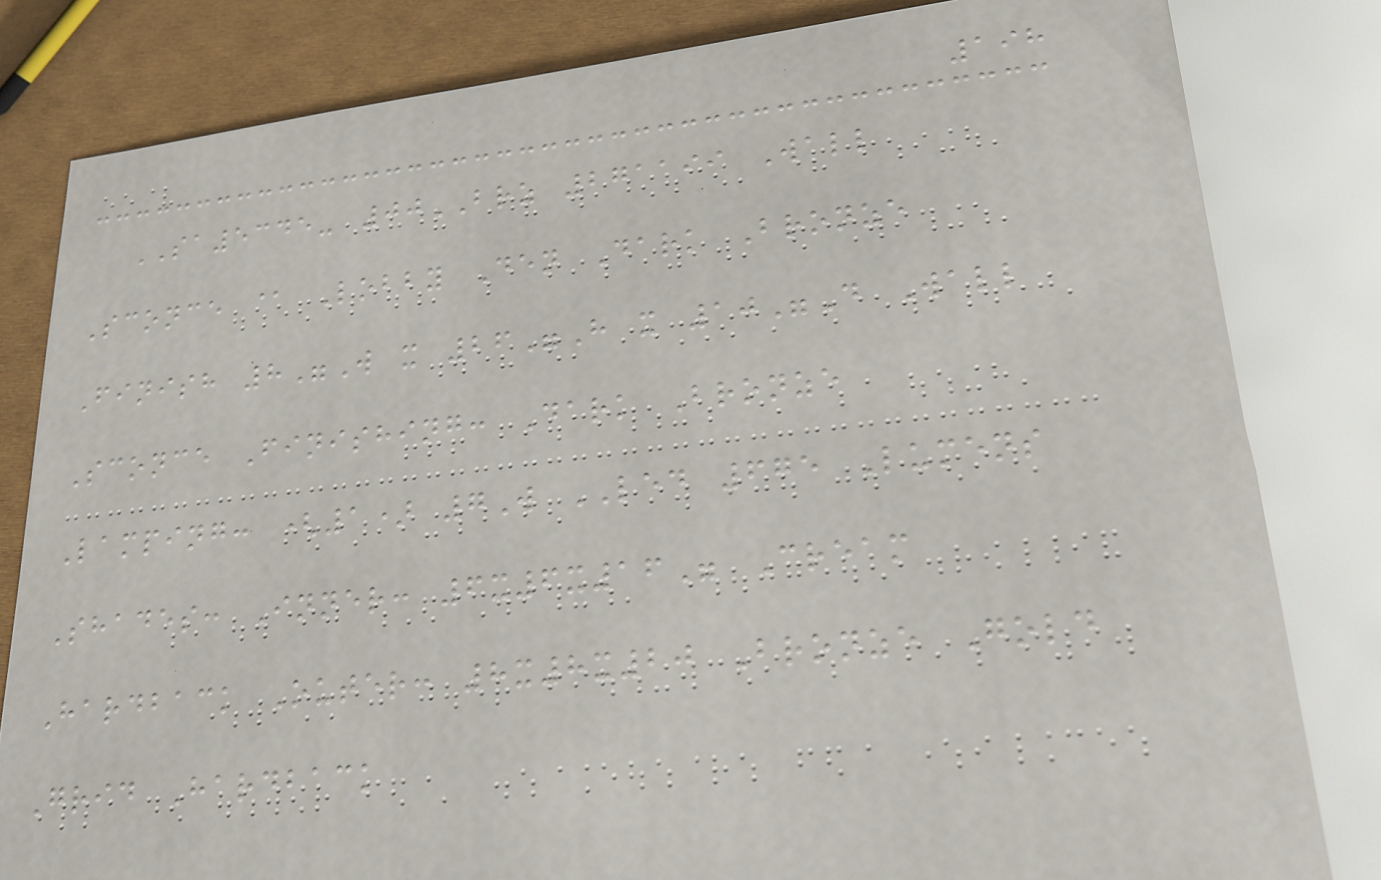198
SA5345- 00BRZ 271199 Wall
Sconce @ Lobby Den Dark Bronze
Finish 8"W x 26"H x 10"D Wall
Sconce Finishing: Dark Bronze
Lamping: (1) 7W LED 675 Lumens
Shades: Inner: 6x6x16" Cream
Hardback Outer: 8x8x20 Bronze Gold
Grid Hardback
